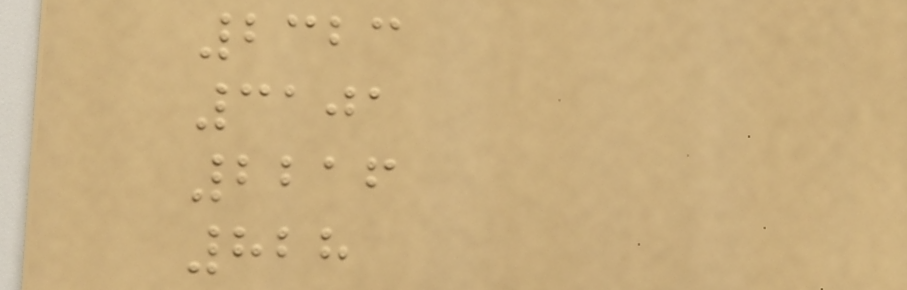2323
3101
2216
828
